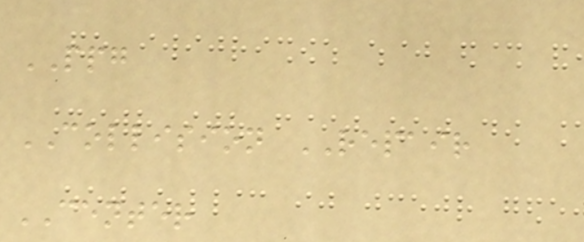PPG
COLLISION REPAIR
CENTER
